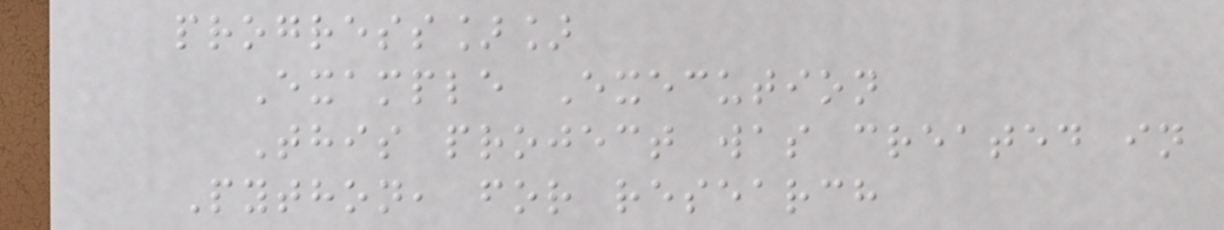progress]]
Example Execution
This project was created in
Python, for research
